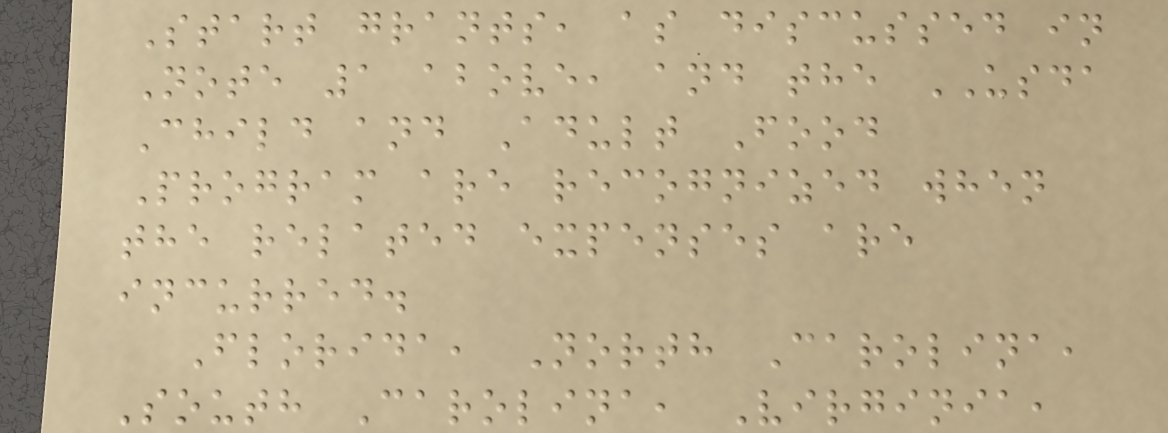Start grants, as discussed in
Note 1 above, and the USDA
Child and Adult Food
Program are recognized when
the related expenses are
incurred.
Florida, North Carolina,
South Carolina, Virginia,
